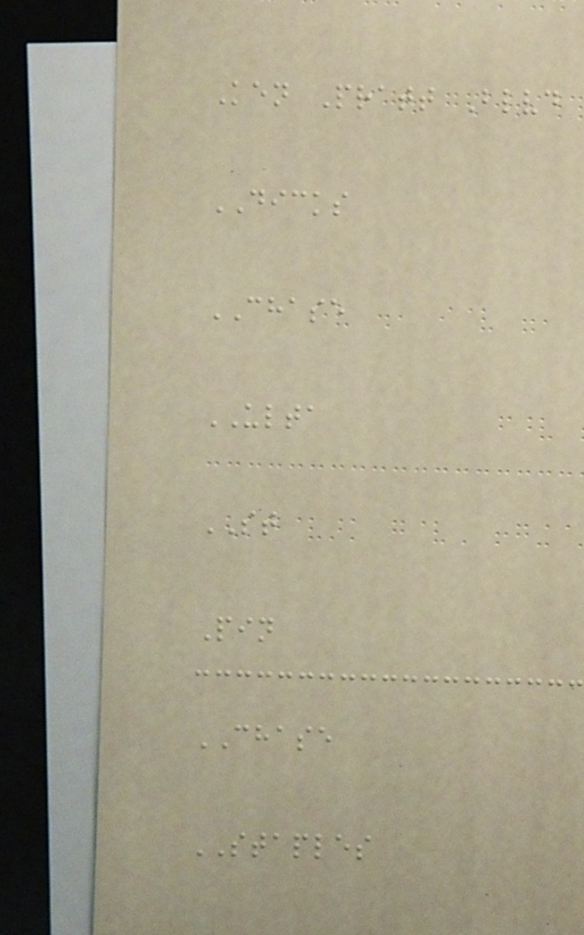Ken Pratt Blvd
DICKS
CHASE
ULTA
ST
Pin
CHASE
STAPLES
